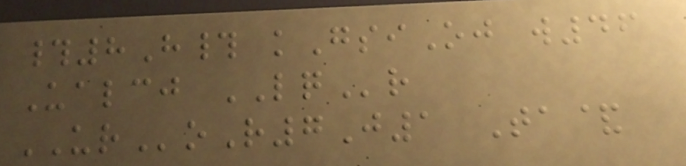#8H# kGsiOj w46
Ualcj LQr
URoR7J1 Ta&
